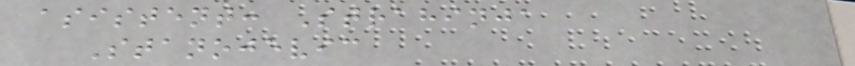asistent: Strahinja
Stanojevic
